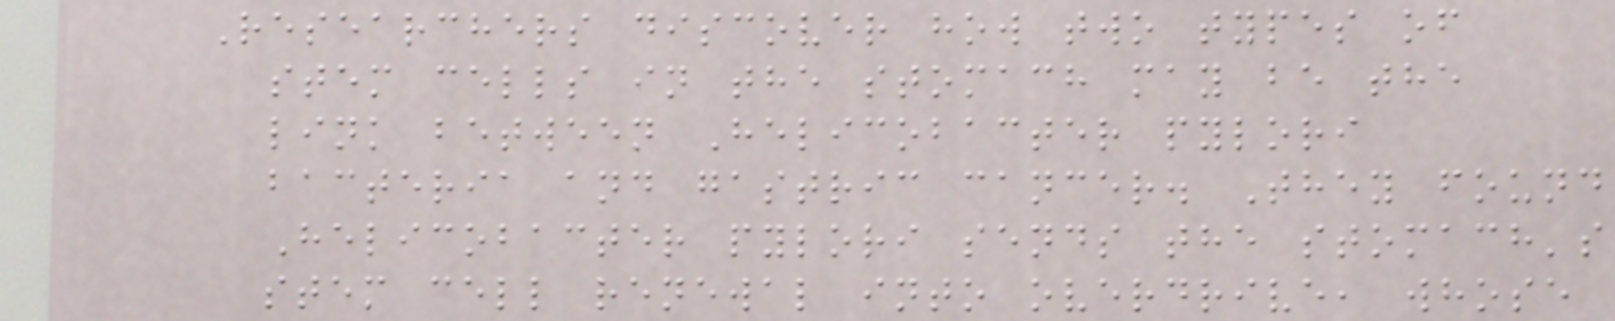Researchers discover how two types of
stem cells in the stomach may be the
link between Helicobacter pylori
bacteria and gastric cancer. They found
Helicobacter pylori sends the stomach's
stem cell renewal into overdrive, whose
